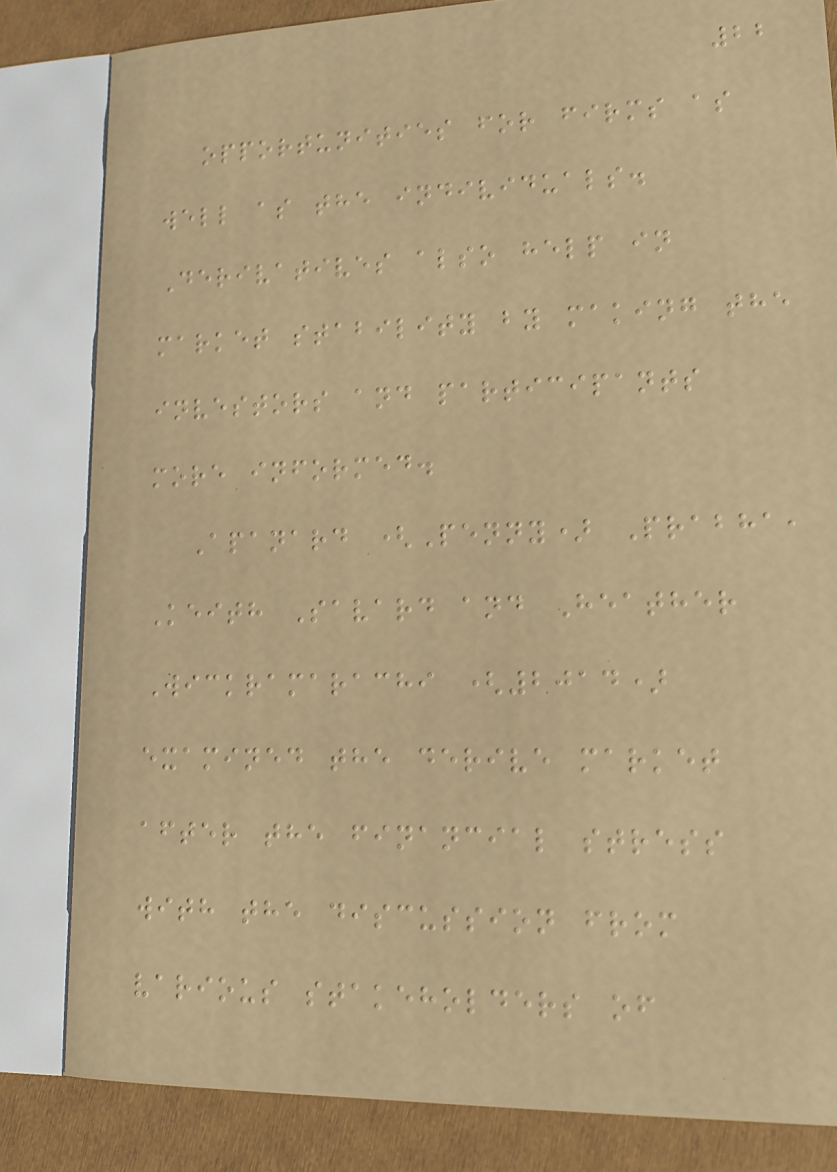22
opportunities for firms as
well as the individuals.
Derivatives also help in
market stability by making the
investors and participants
more informed.
Apanard (Penny) Prabha,
Keith Savard and Heather
Wickramarachi (2014)
examined the derive market
after the financial stress
with the discussion from
various stakeholders of
